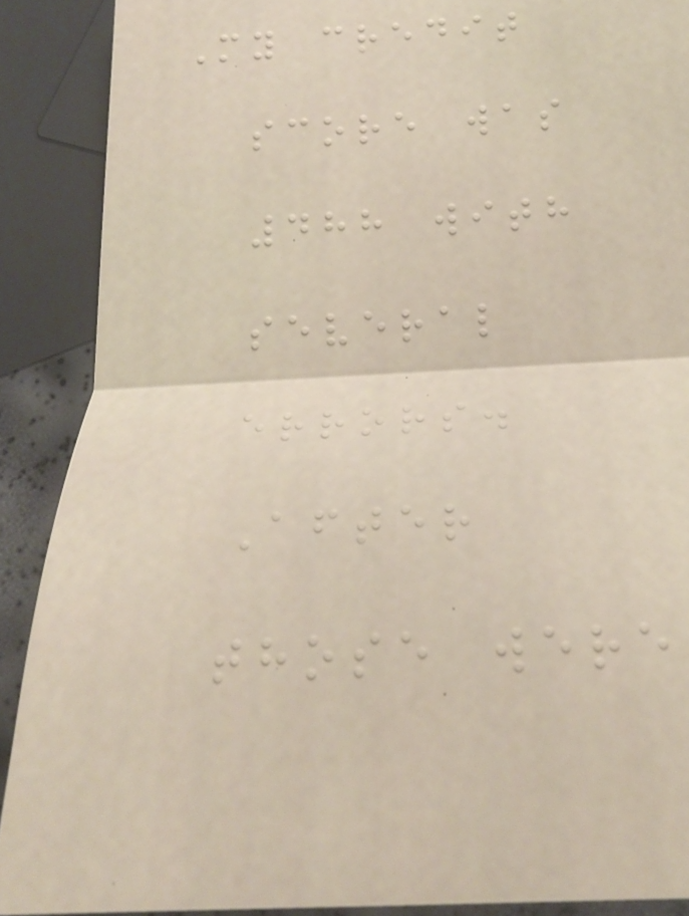My credit
score was
488 with
several
errors.
After
those were
